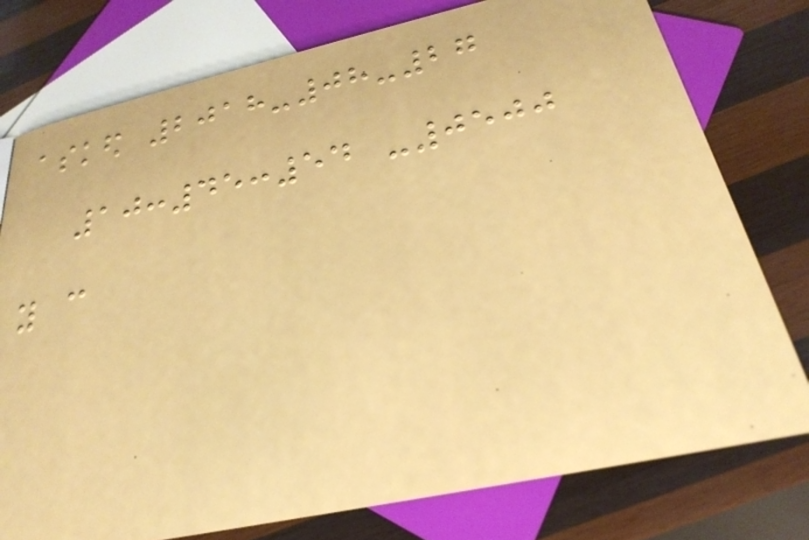asked 2018-08-27
10:45:54 -0500
you can
